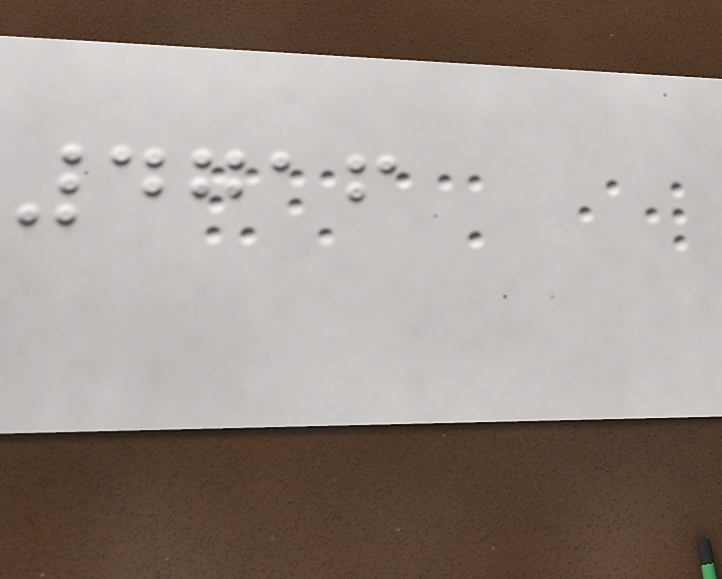4716
